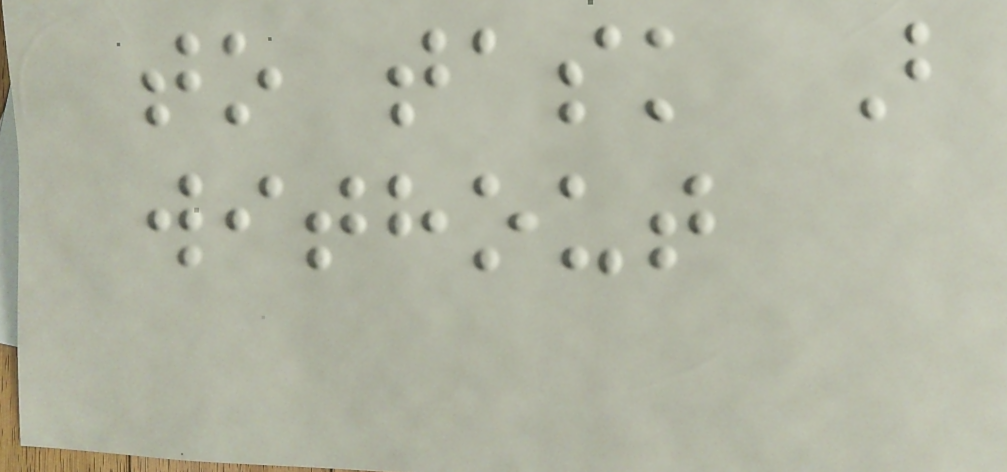to task B
without
